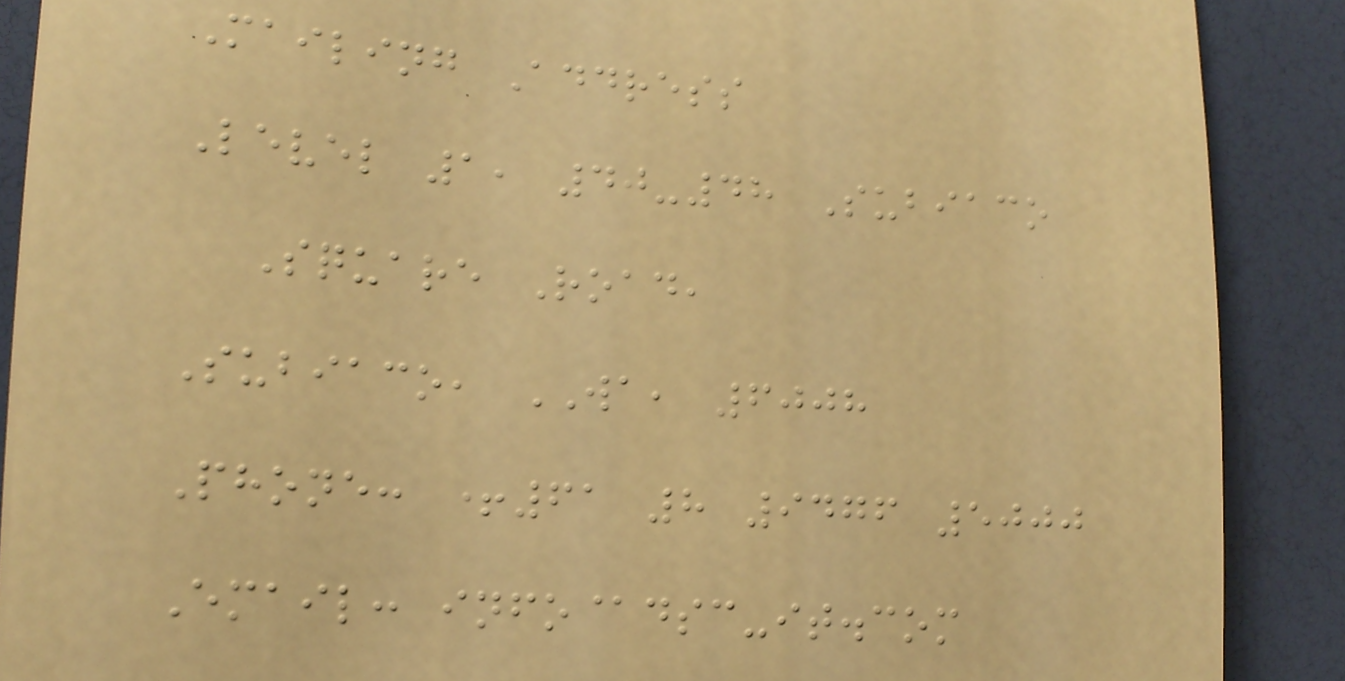Mailing Address
Level 1, 40-48 Subiaco
Square Road,
Subiaco, WA, 6008
Phone: +61 8 9476 5000
Email: info@dsc-it.com
